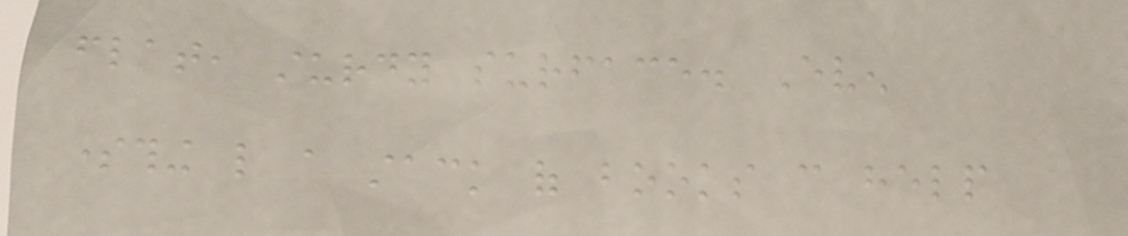flat, sturdy surface. Even
something like a stack of books can help
